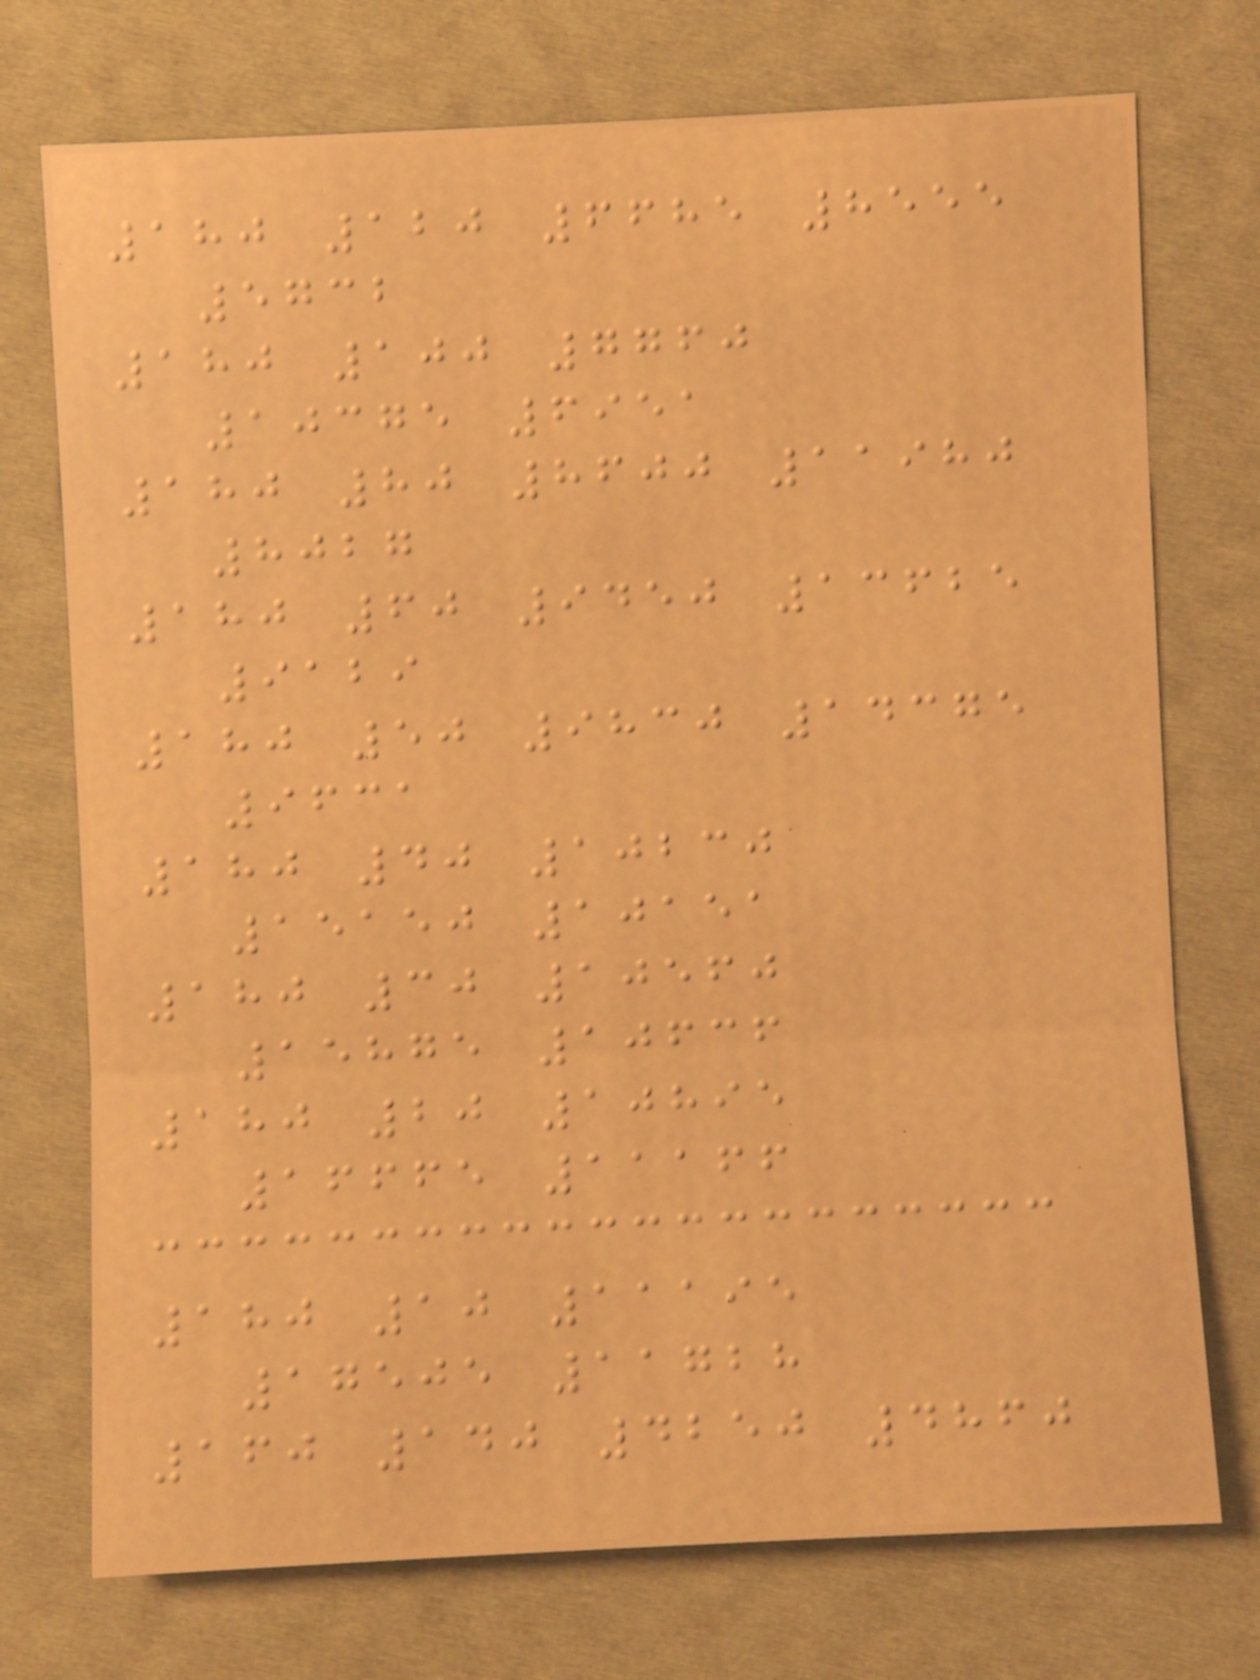180 120 6685 8555
5732
180 100 7760
10375 6951
180 80 8600 11980
8027
180 60 9450 13625
9129
180 50 9830 14375
9631
180 40 10230
15150 10151
180 30 10560
15875 10636
180 20 10895
16665 11166
180 10 11195
17505 11728
160 140 4250 4860
